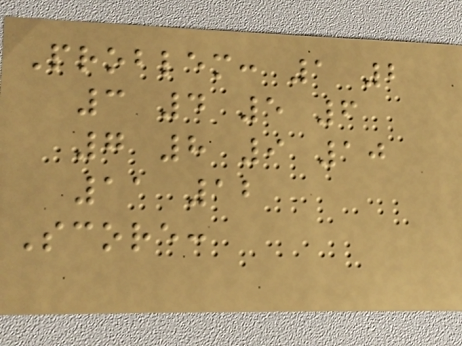Problem: 1 2
3 4 5 6
7 8 9 10
11 12
Score:
